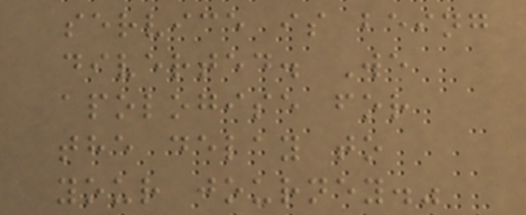service is being
diverted. We
apologise for
the delay to
your journey."
